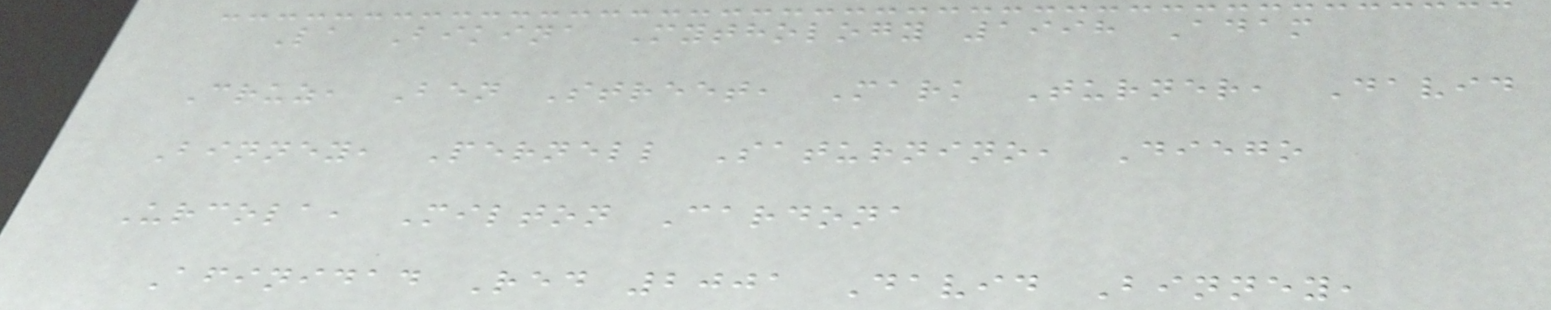La Bikina Mythology 1998 Adam
Cruz, Ben Street, Mark Turner, David
Binney, Pernell Saturnino, Diego
Urcola, Milton Cardona
Afinidad Red 2001 David Binney,
